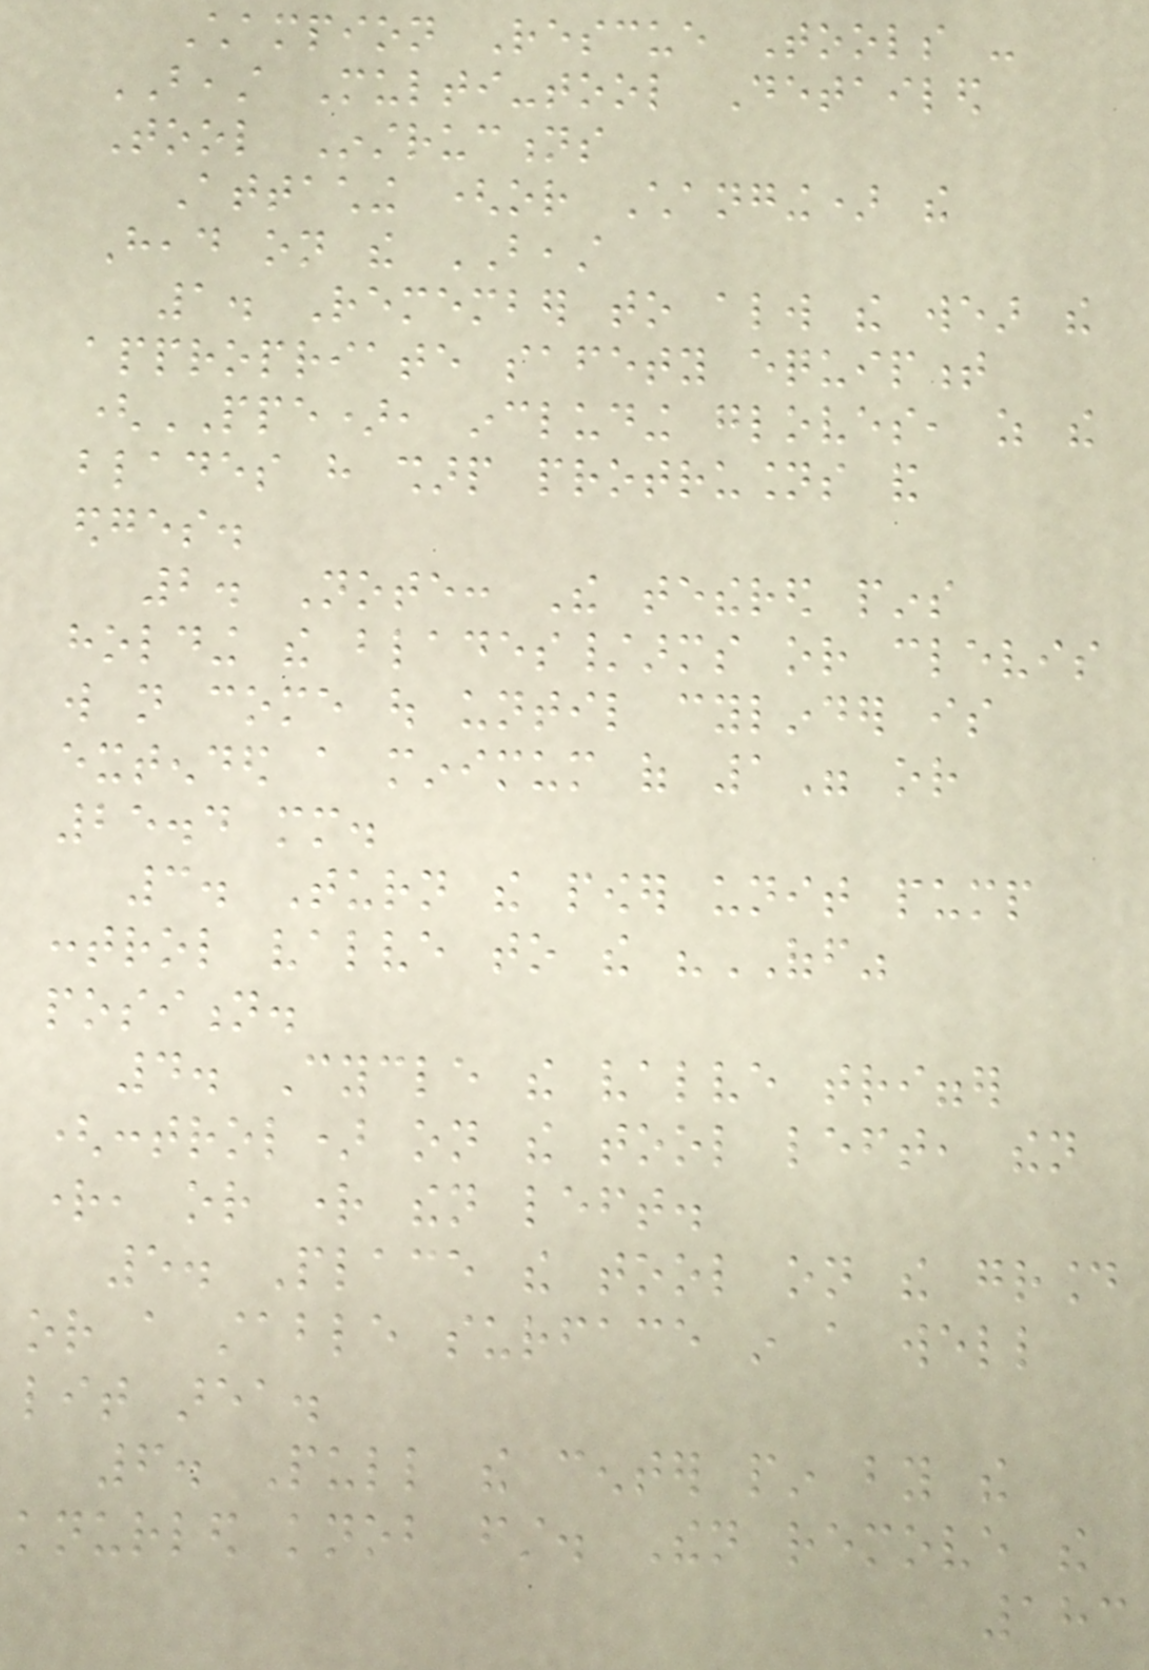Champion Rescue Tools -
BEAST Multi-tool Detailed
Tool Instructions
Attaching (or Changing) the
Head on the BEAST
1. Remember to always the wear the
appropriate safety equipment
(PPE), including gloves, as the
blades have sharp protrusions and
edges.
2. Note: The tethered pins
holding the blades/arms or clevis
will not come out until cylinder is
extended a minimum of 1" or
25.4 mm.
3. Turn the power unit pump
control valve to the "OFF"
position.
4. Cycle the valve trigger
(control) on the tool left, then
right, or right then left.
5. Place the tool on the ground
or a stable surface in a well
lit area.
6. Pull the center pin by the
knurled knob first. Then remove the
183
